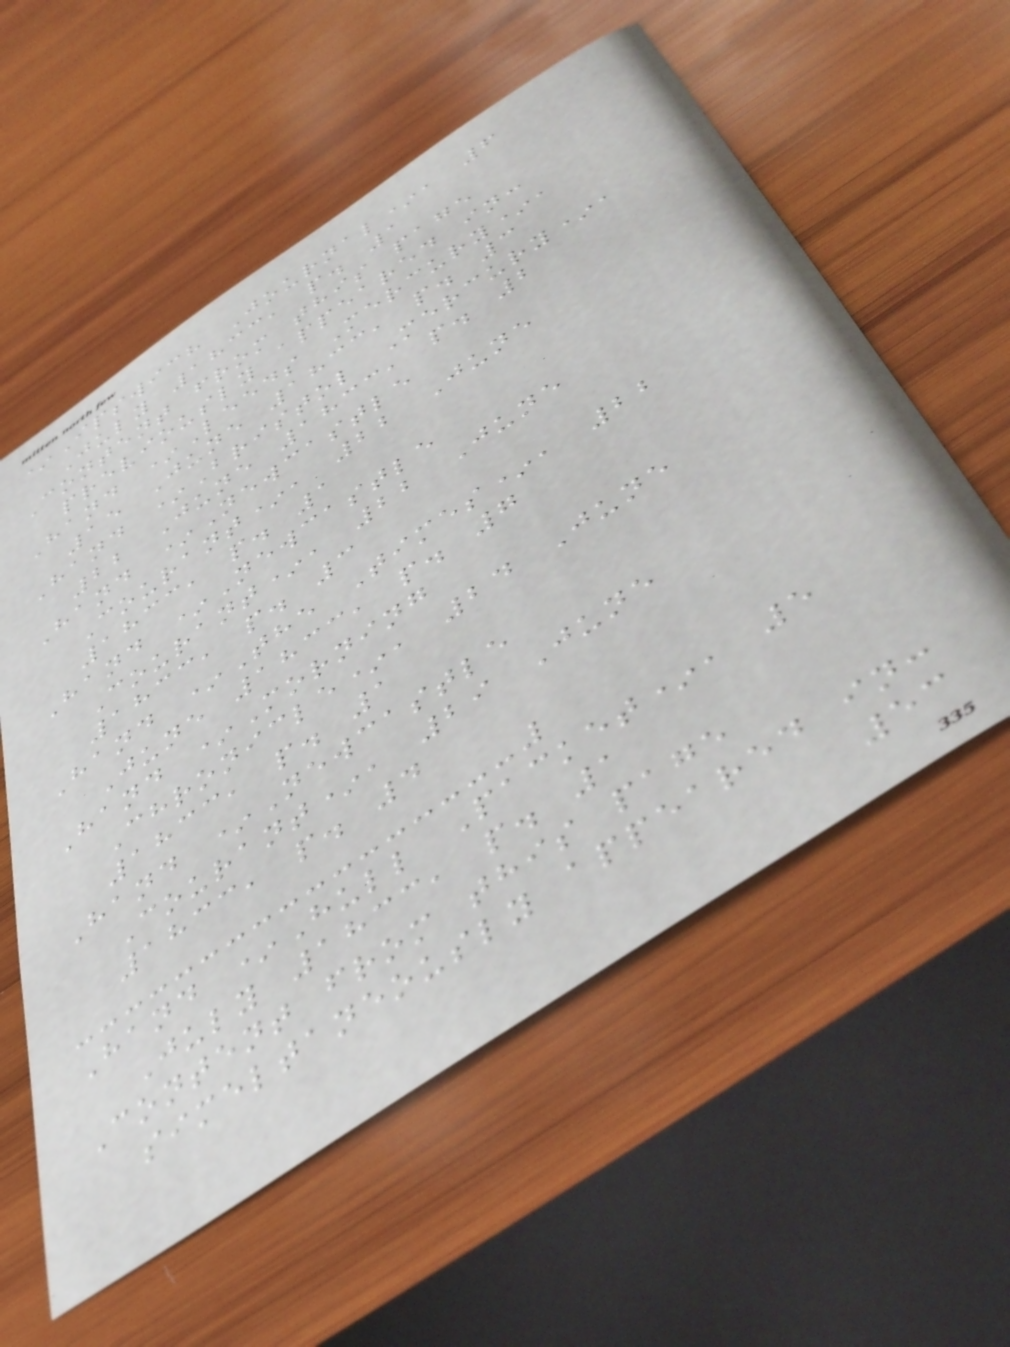*Ipswich Journal*, 6
July 1833, p. 1
Content from this page
previously appeared in:
Hand *Leeds Mercury*,
15 June 1833, p. 3
Hand *Bristol Mercury*,
22 June 1833, p. 2
Hand *Newcastle
Courant*, 22 June
1833, p. 1
Hand *Newcastle
Courant*, 22 June
1833, p. 3
Hand *The Times*, 22
June 1833, p. 7
Hand *Morning
Chronicle*, 24 June
1833, p. 1
Hand *Newcastle
Courant*, 29 June
1833, p. 4
Hand *Hull Packet*, 5
July 1833, p. 1
Content from this page
simeltaneously appeared in:
53
